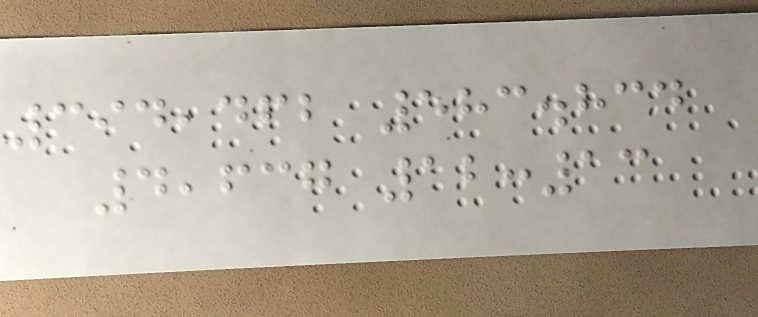394,462 583.834
4,637 12:13
